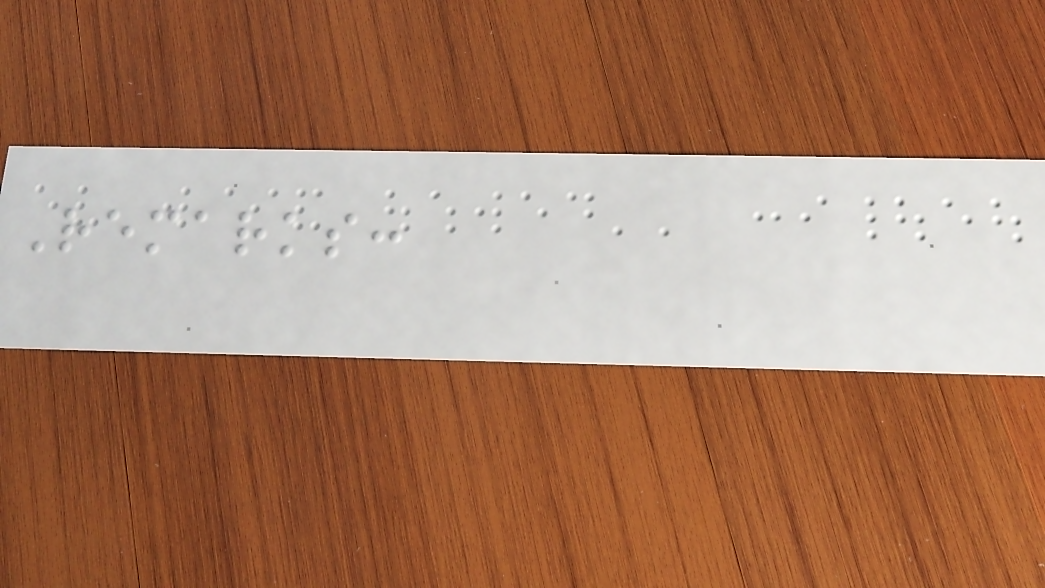Remarks:
